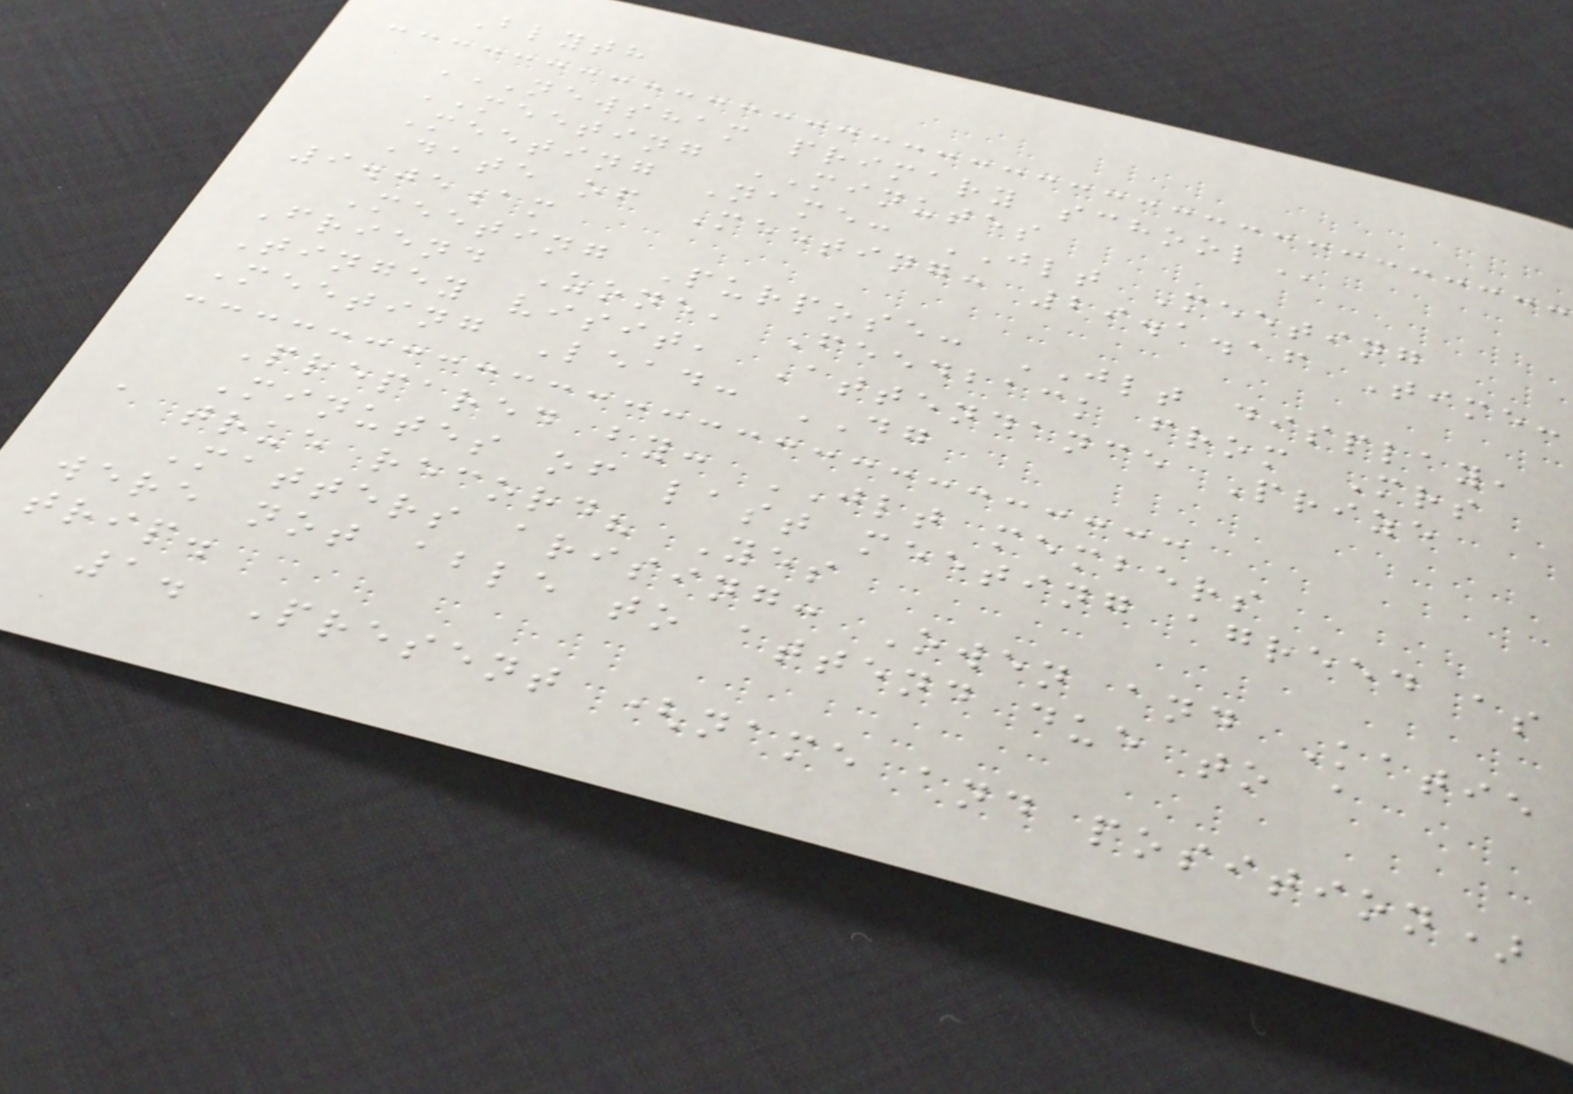Blyth
NEWSHAM PRIMARY SCHOOL
MEETING MINUTES
Meeting Name: JLT Meeting
Date of Meeting: 29.1.16 Time:
9.05am
Meeting Purpose: JLT display,
Friend Zone, Feedback from Mrs
Tingey visit, Attendance Prize
Meeting Lead: DG
Prepared by: JLT members
Minutes of last meeting agreed as
a true record? Yes
Matters arising: Owen and Katie
were not able to attend due to a
trip.
1. Present (name and position)
